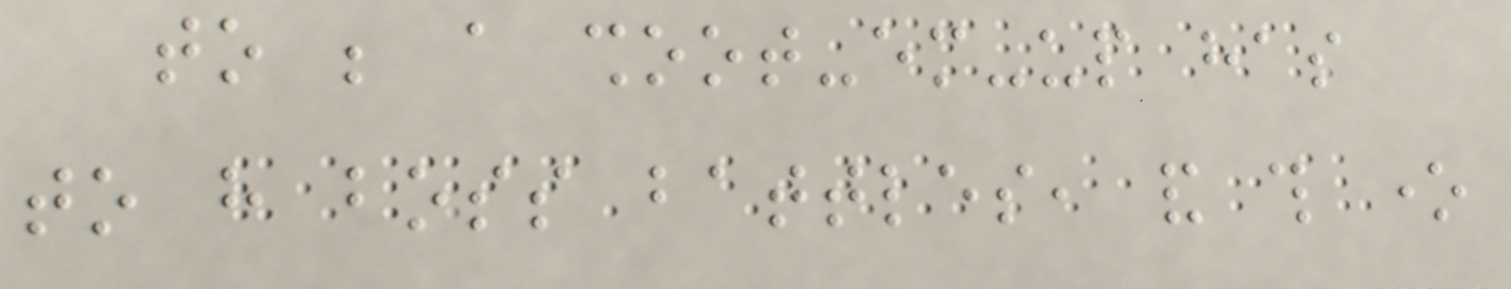to be a shoot-em-up has
to have boss battles, and this one
